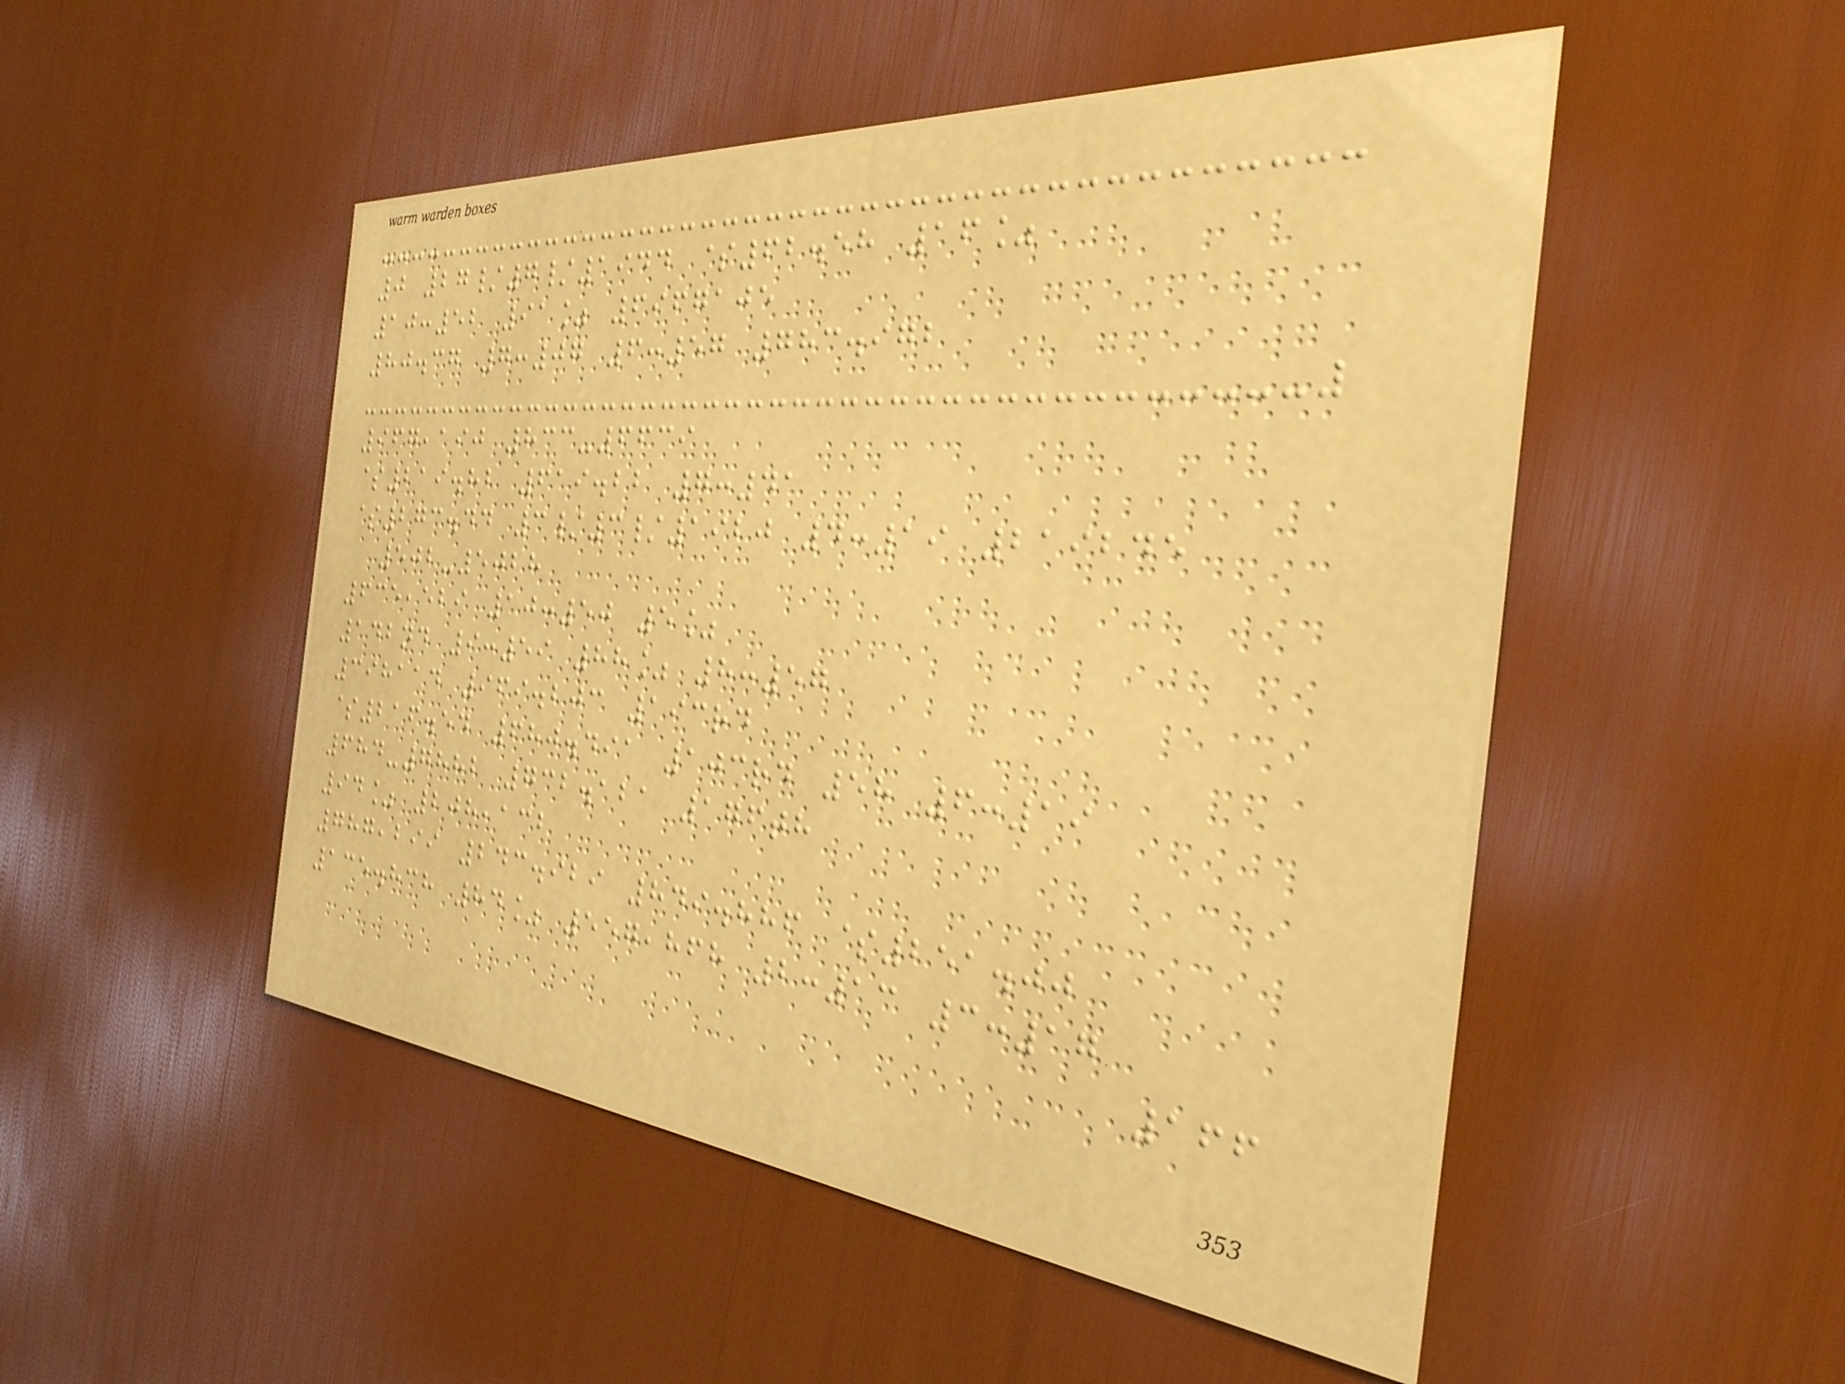0 27/7/1944 $62.58 16%
10:52 91% 6967105
80.37 7:07 6:57 783.972
967,190 833-6639
$219.82 619.22 7:41
$273.44 3/3/1920 4:19 219245
502-5028
635,529 10:50 5%
142nd 9:59 88% 8:57
398114 969.203 193rd
$216.54 680.491 103rd 58 6:19
684-7882 732.121 176th
94% 208,132
787,299 243.929 849.886 $251.00
135.838 84% 557,868 2:13 3:17
166
